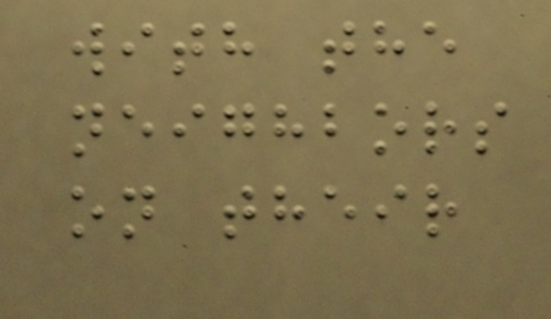with the
neighbors
on their
